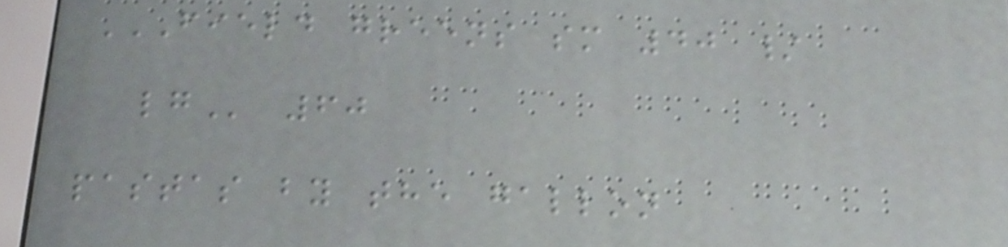FIELD GREENS SM 40 /
LG 60
pastas by the gallon
